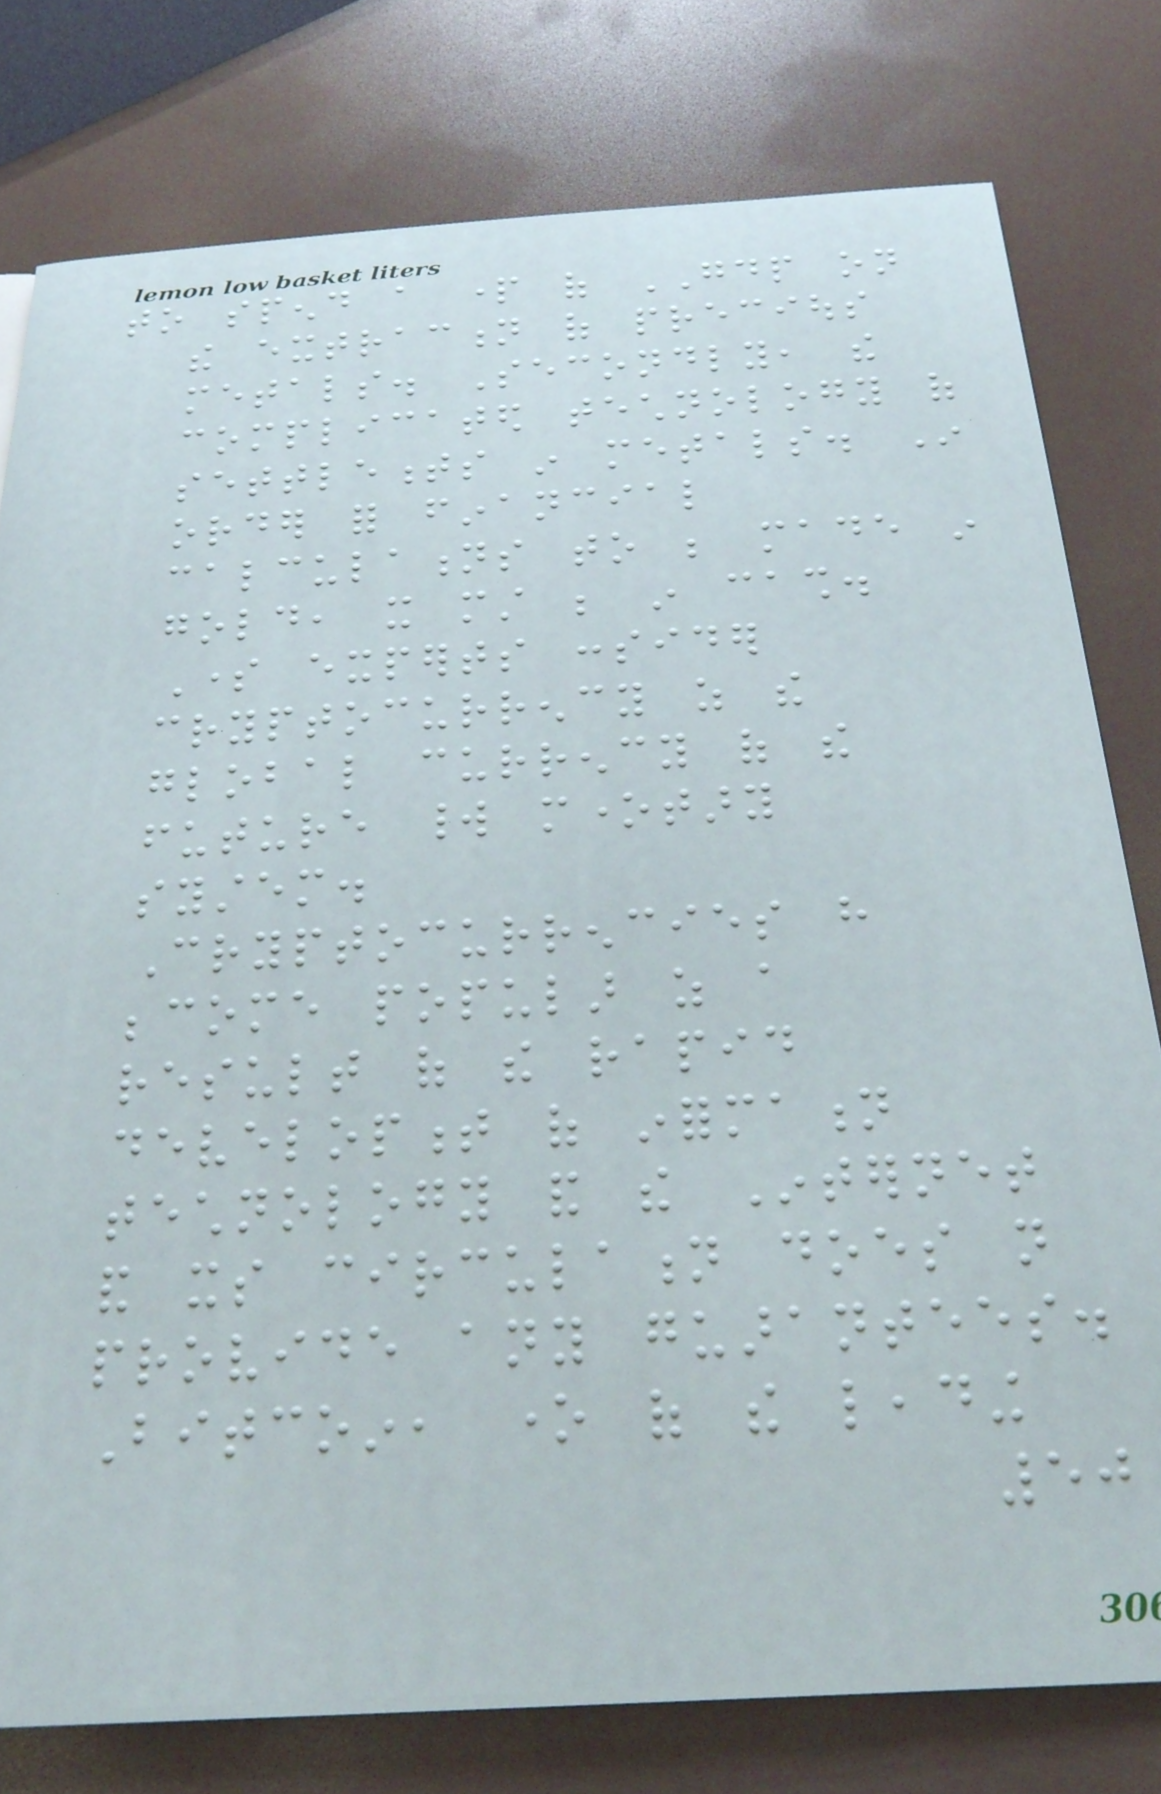to spend a part of GDP on
the extraction of precious
metals. Secondly, the
complicated technology of
settlements in metals. In
order for financial
calculations to be made in
gold, it must be in cash.
Some experts consider
cryptocurrency as the
global currency of the
future world monetary
system.
Cryptocurrencies have
become popular as a
result of the rapid
development of information
technology and the Internet
and its circulation does not
provide any guarantees.
Bitcoin, one of the leading
50
